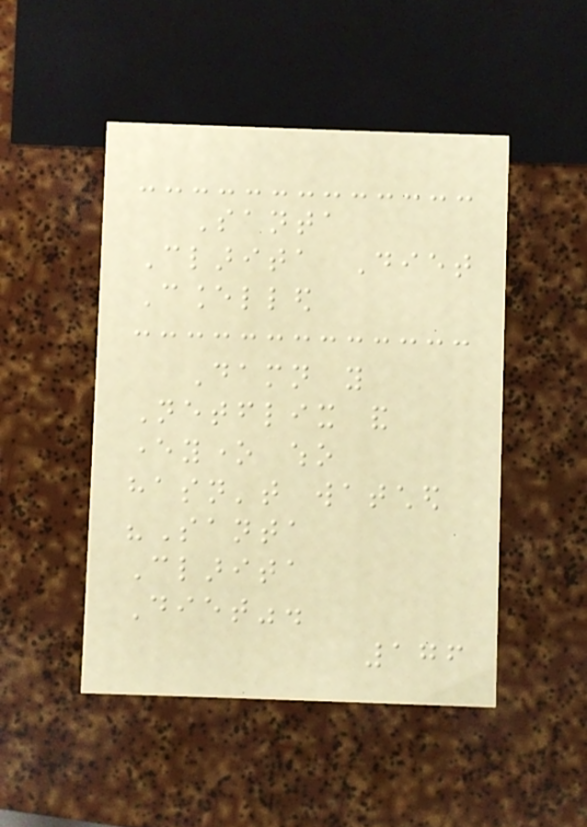Santa
Clarita Diet
Cancelled
Damn you
Netflix and
everyone who
hasn't watched
"Santa
Clarita
Diet".
176
